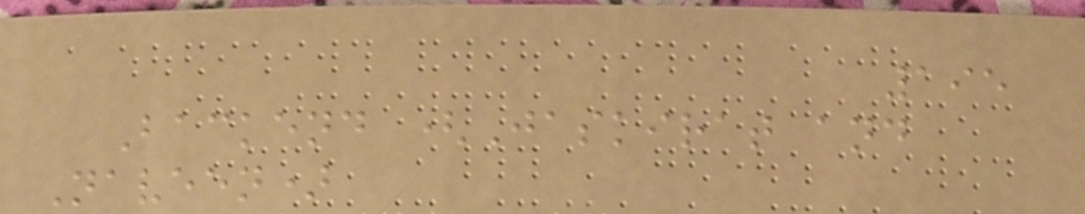195
Backend (Jaskirat and
Naveen)
